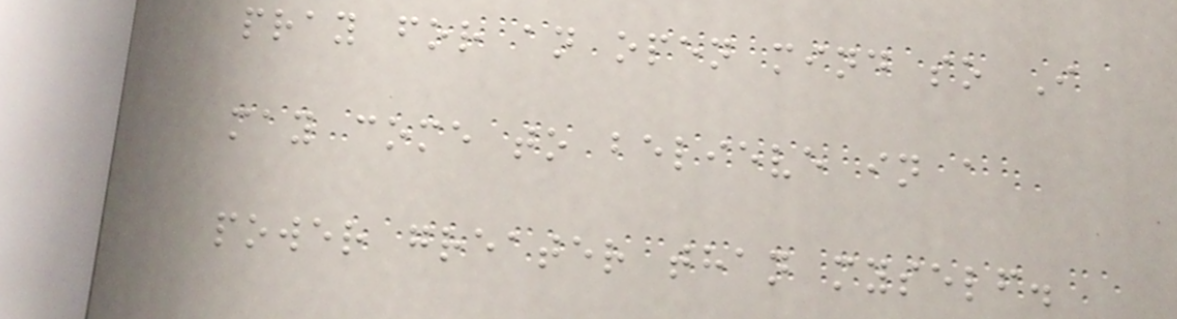pray for an open mind so I
may come to believe in a
power greater than myself.
